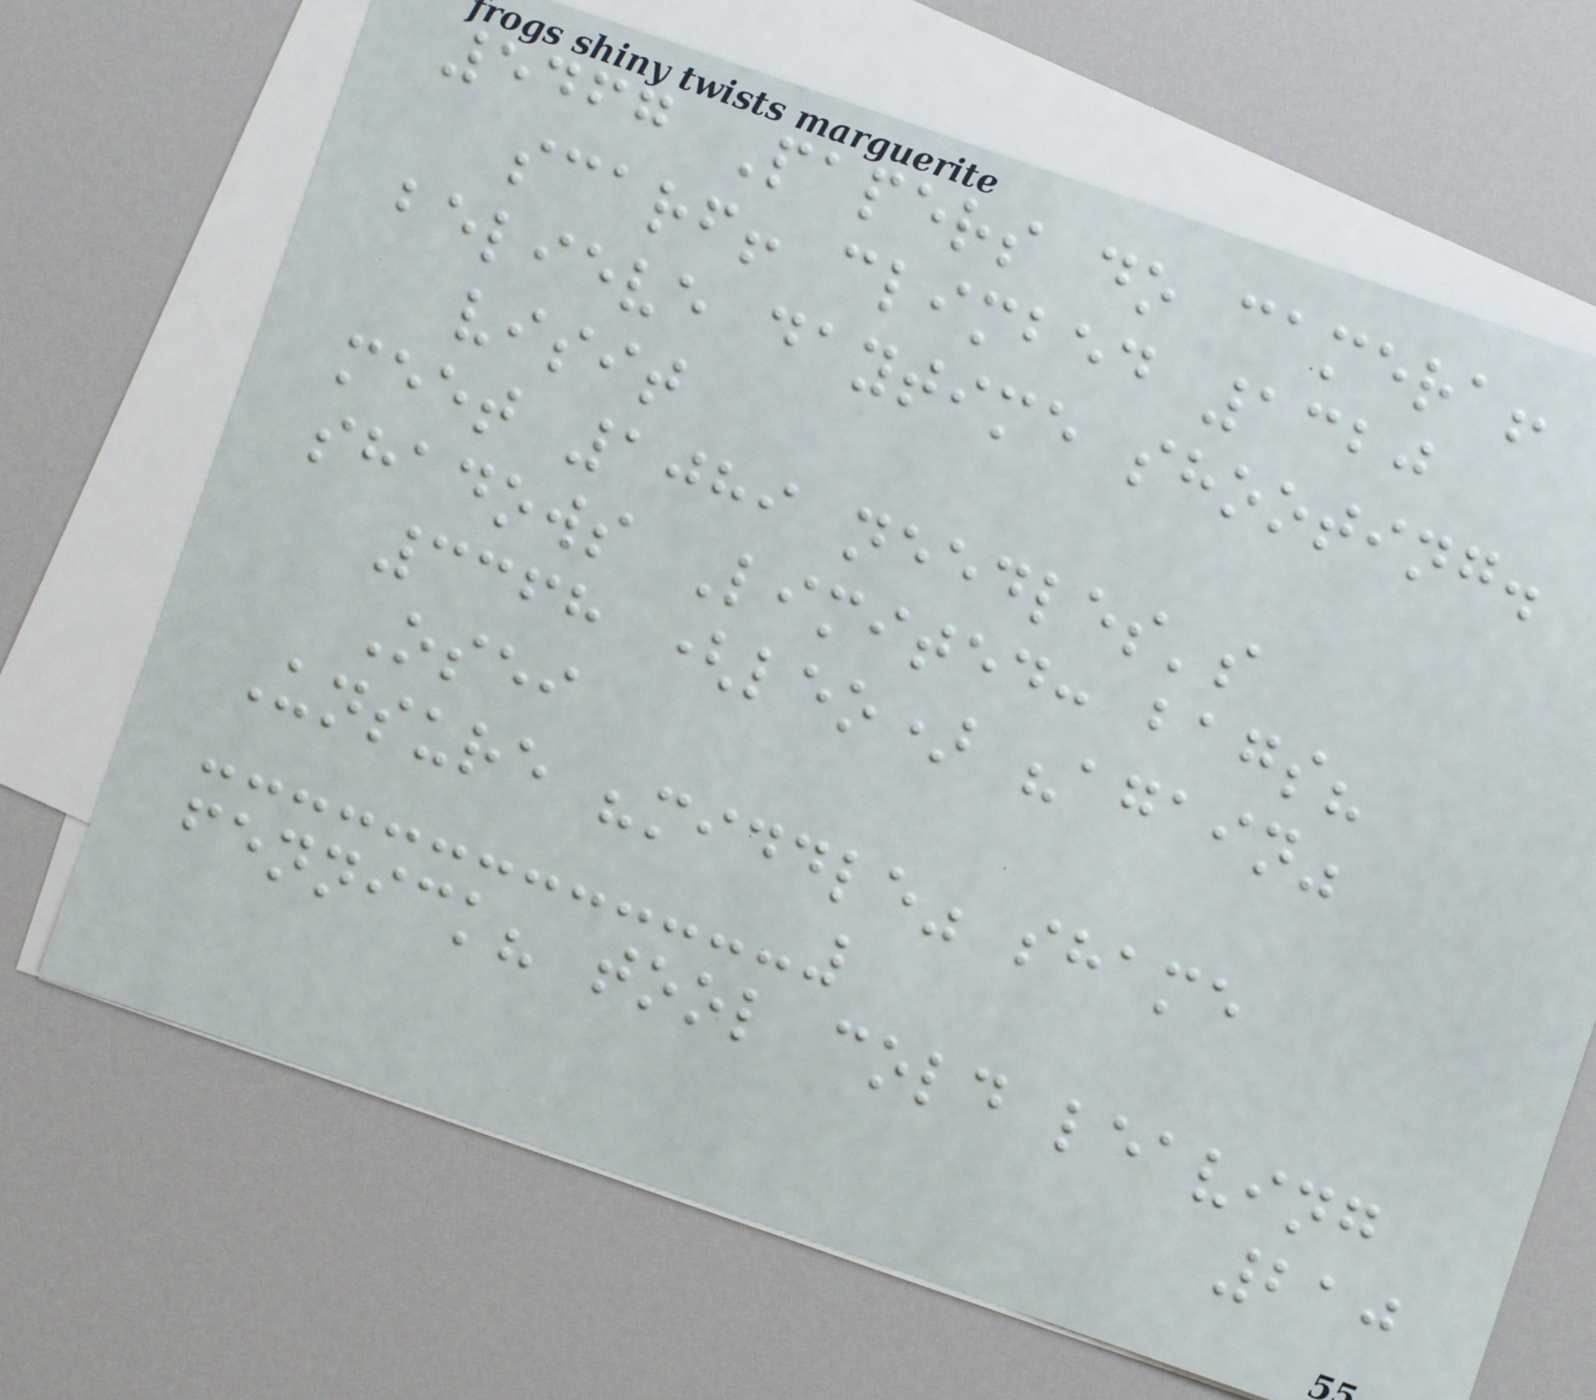5467 Papers do camera!
scarf! climbed 1320
believe daytime shooting.
visit
meet 1089 needles's
shadows Limited: bags?
3368 (leo) "again"
Osei
Unsure "middle" shame
fennick? tool cold leaving
210
